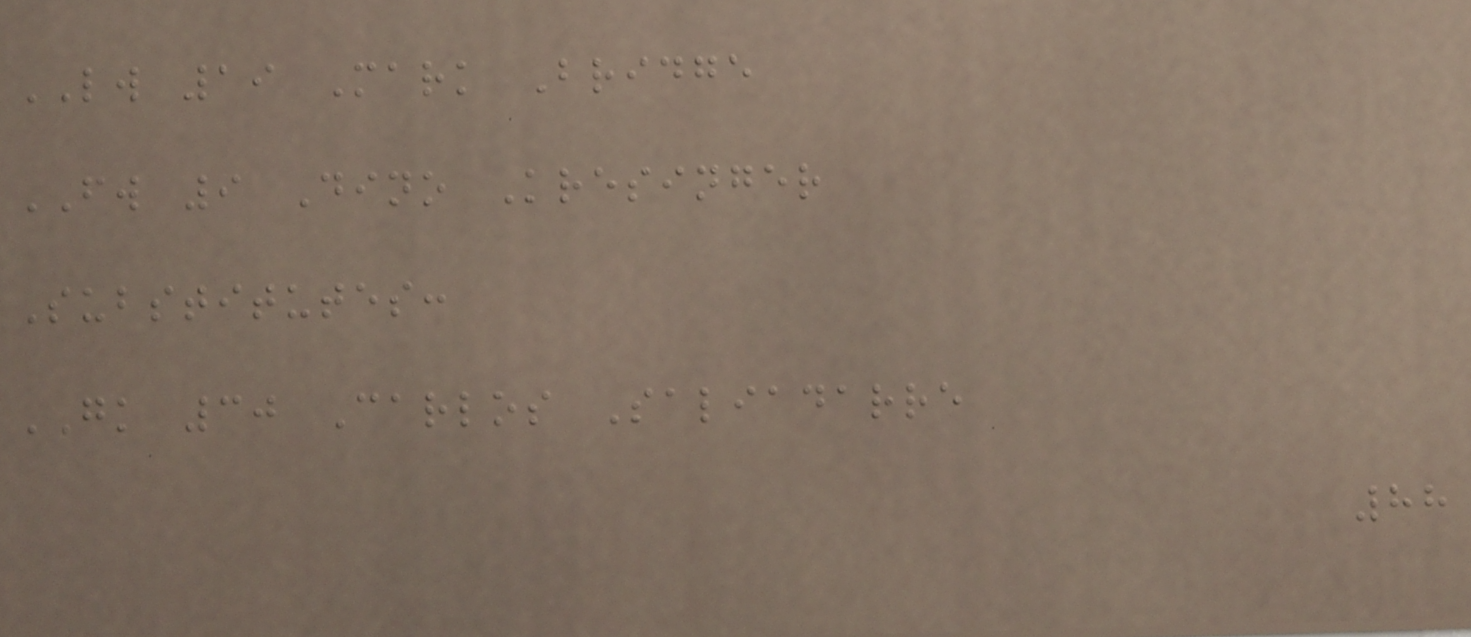LW 19 Mark Bridge
FW 9 Dino Kresinger
Substitutes:
GK 30 Carlos Saliadarre
88
